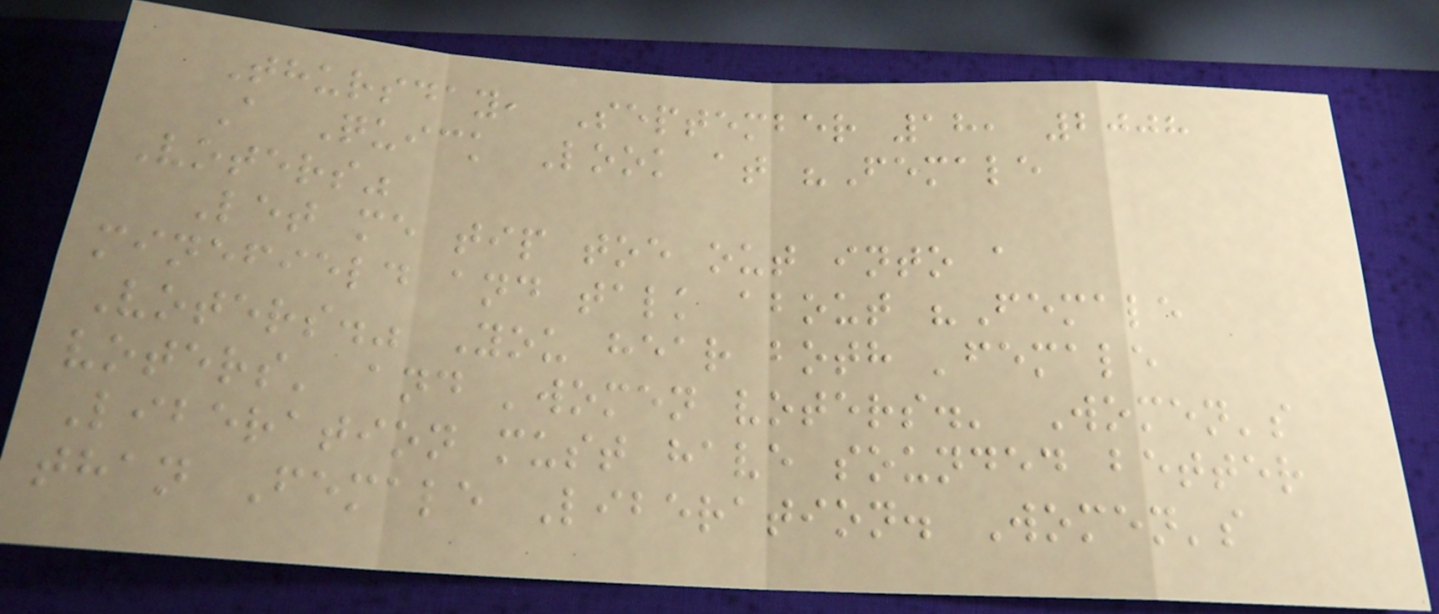Thursday, September 18, 2008
A Quick Look at "Female
Voters"
Let me tip toe out into a
minefield and talk about "Female
Voters." You hear both 'female
voters' and 'women voters.' Women's
Liberation must have sounded better
than Female Liberation. Women's
